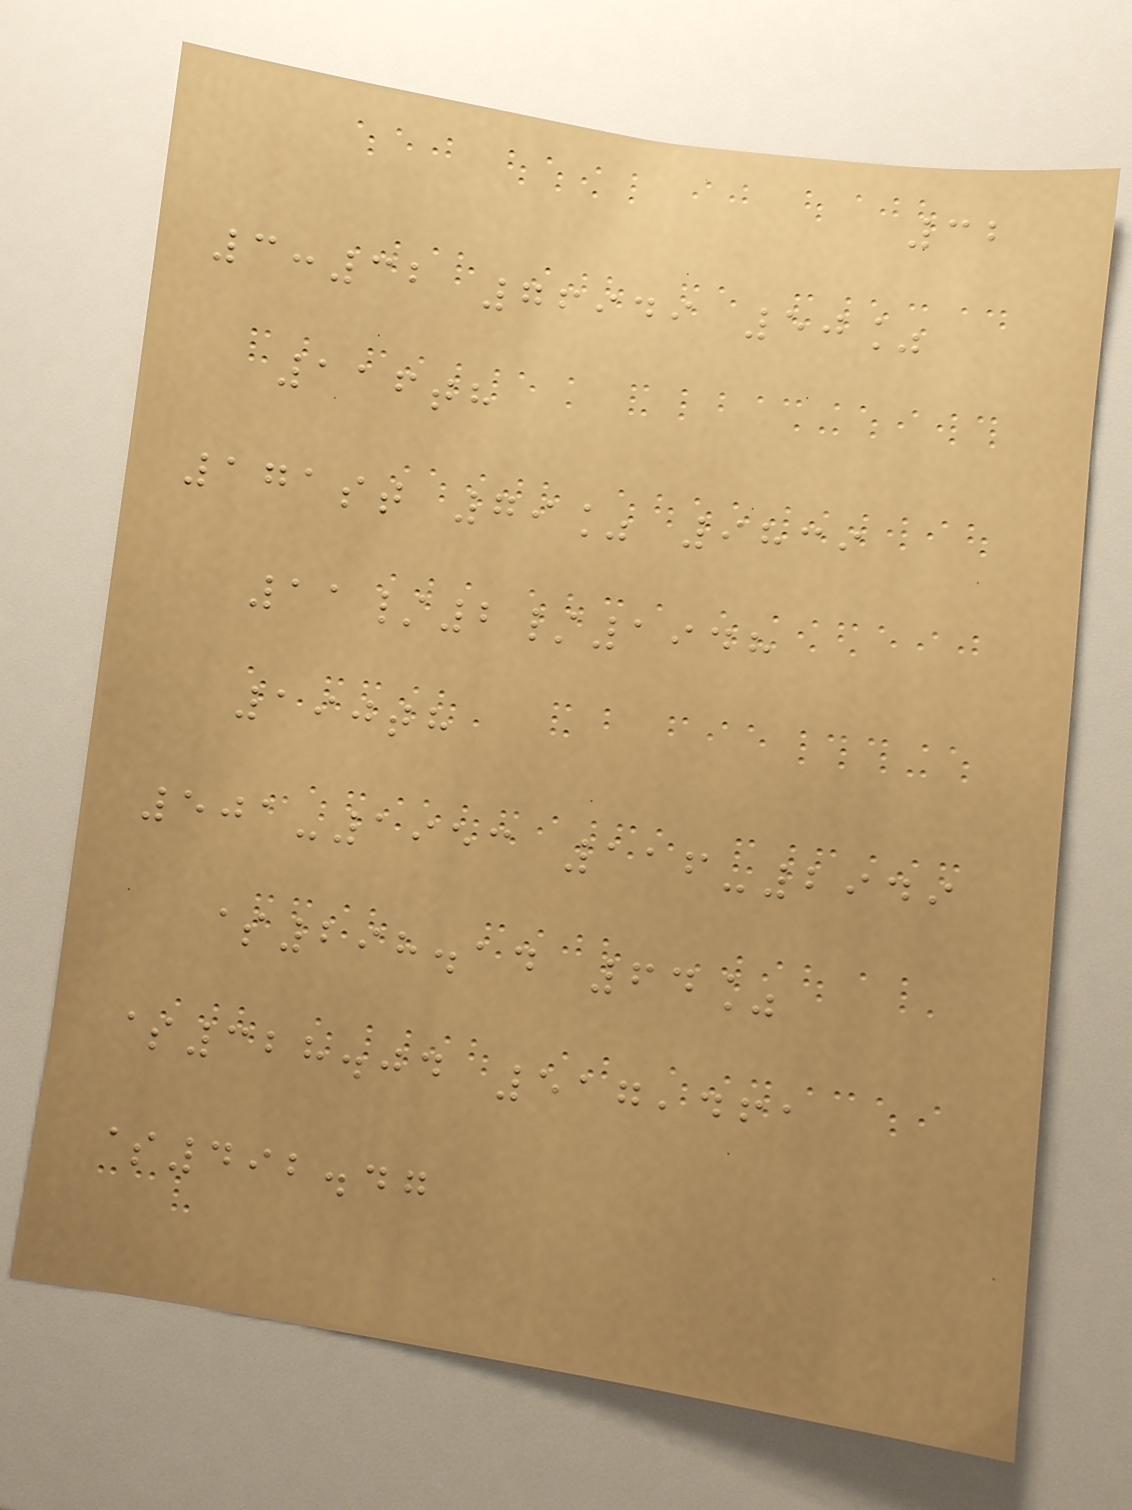32
3:32 76949 50%
116th
171st 79% 9839
11/2/1948
190th
501-1953 116-2949
$298.14 64%
$328.04 517,461
$492.47
